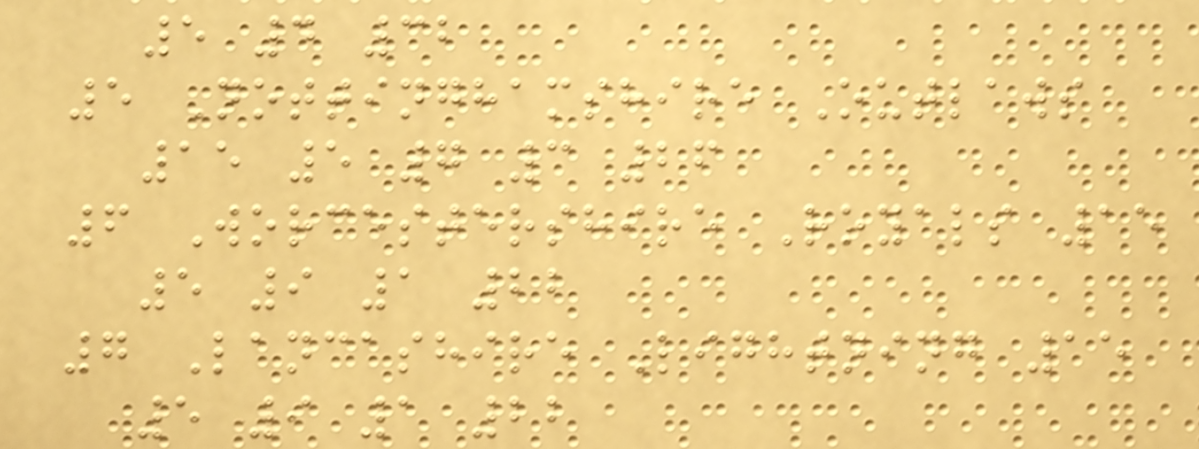5 4 32
5 Nottinghamshire Outlaws
15 5 7 3 26
6 Worcestershire Royals 15
5 9 1 22
7 Lancashire Lightning 15
5 9 1 22
